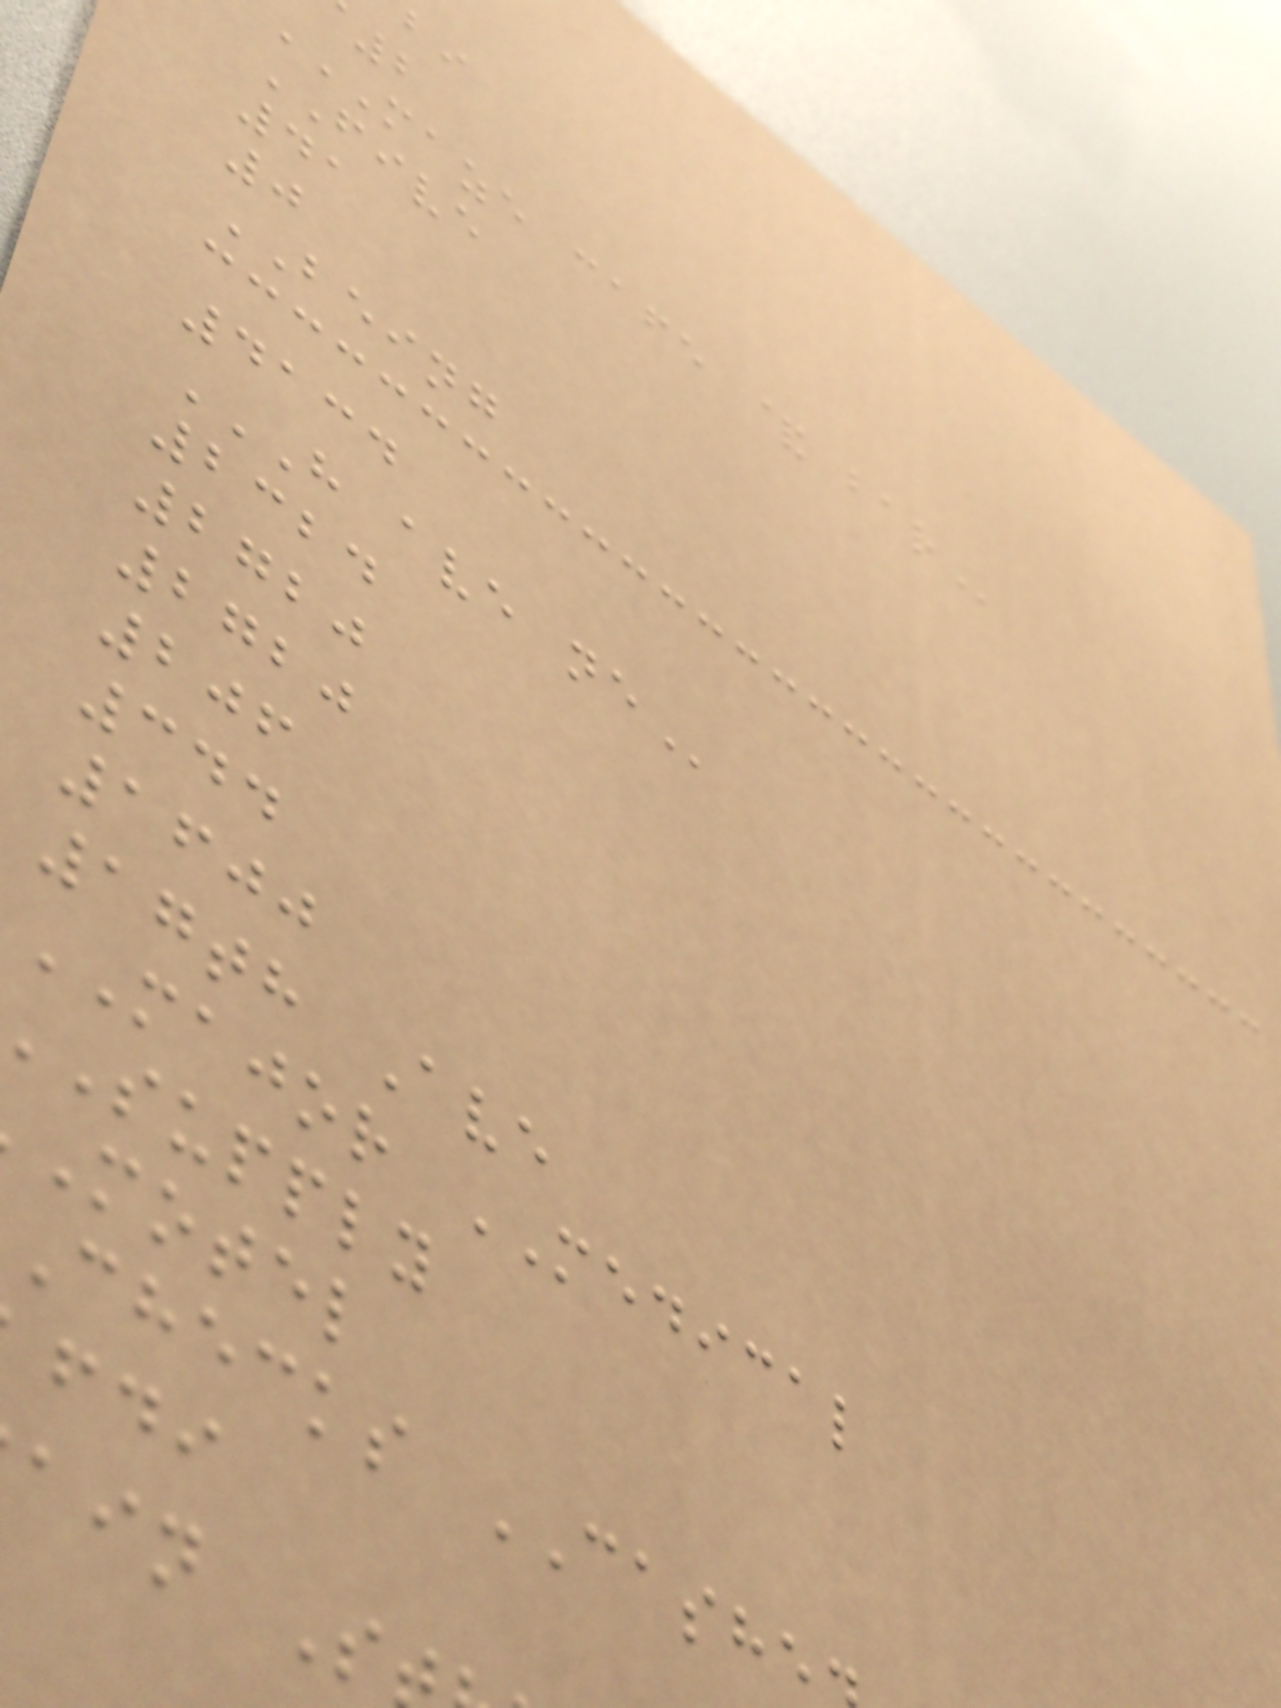MAZE cafe &
FIVE
41
0
BEING
4134
H AVE NE
2324
2720
2720
206
344
1600
17th Ave
MAJOR MEDICAL
supply
motel
checks CASHE
ain S
